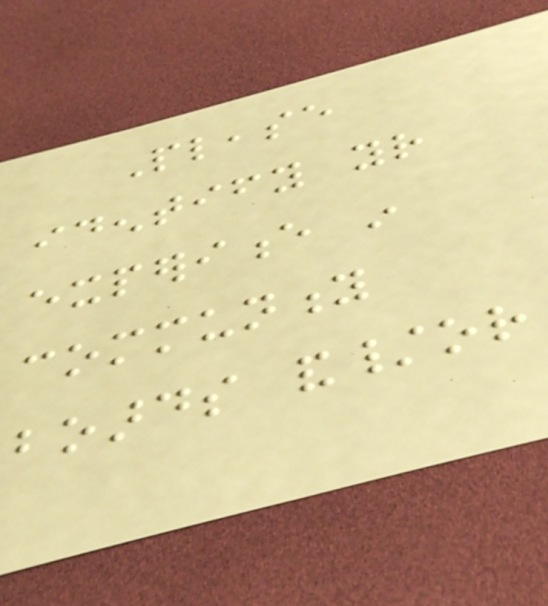Please
identify your
experience in
community
boards and/or
